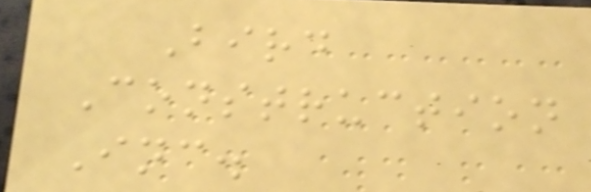Bird
Construction
Inc.
